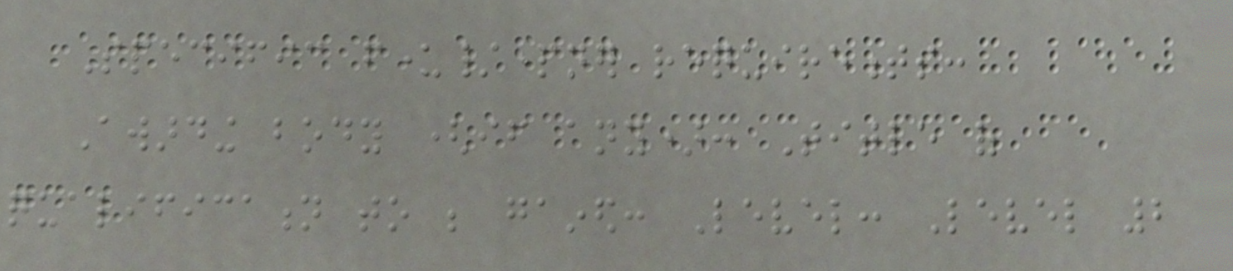Specific funder/partner requirements:
Awarding body (if any): Title of
qualification to be gained: Level: Level 2
